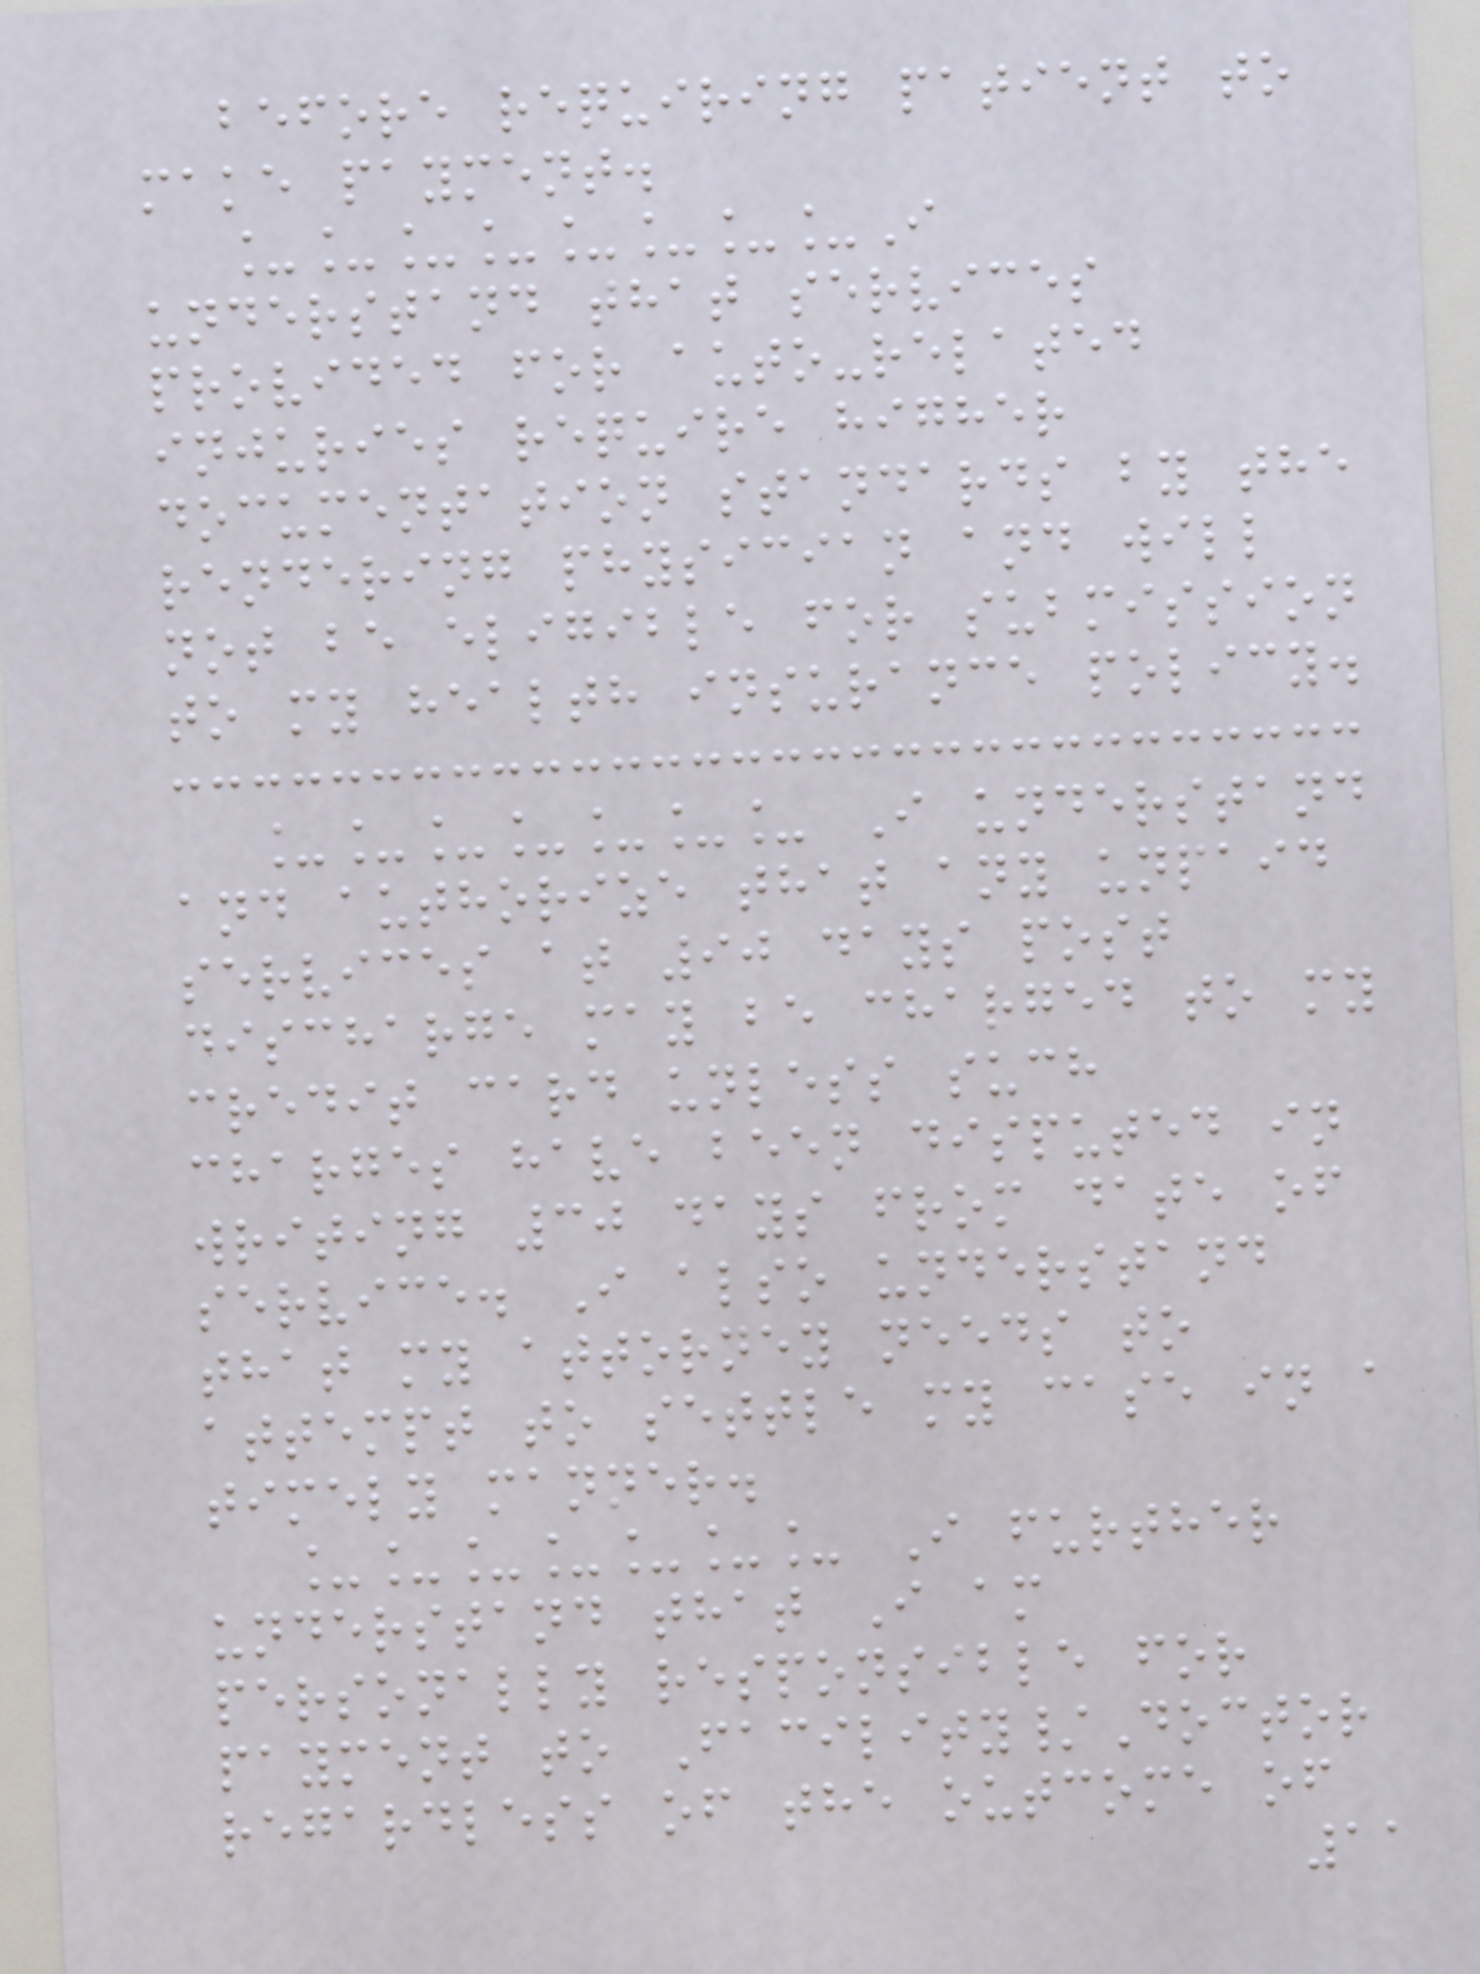before requiring patient to
make payment.
________I
understand that services
provided for auto-related
injuries require higher
documentation standards by the
rendering physician and will
not be eligible for submission
to my health insurance policy.
_______ I understand
and authorize that any unpaid
services at 90 days post
discharge may be charged to my
credit card unless such
charges have been disputed in
writing 30 days from date of
service. I also understand
that my attorney needs to
attempt to settle my case in a
timely manner.
_______ I further
understand that I am
personally responsible for
payment to Facility/Doctor
regardless of the outcome of
11
